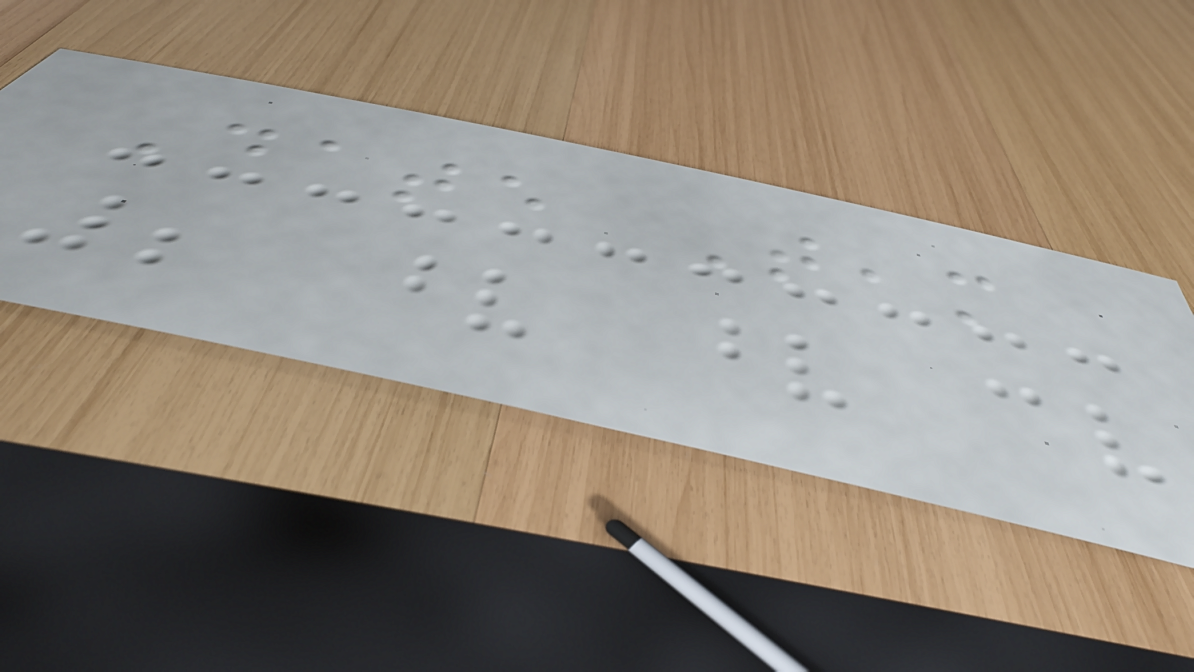Date Team
